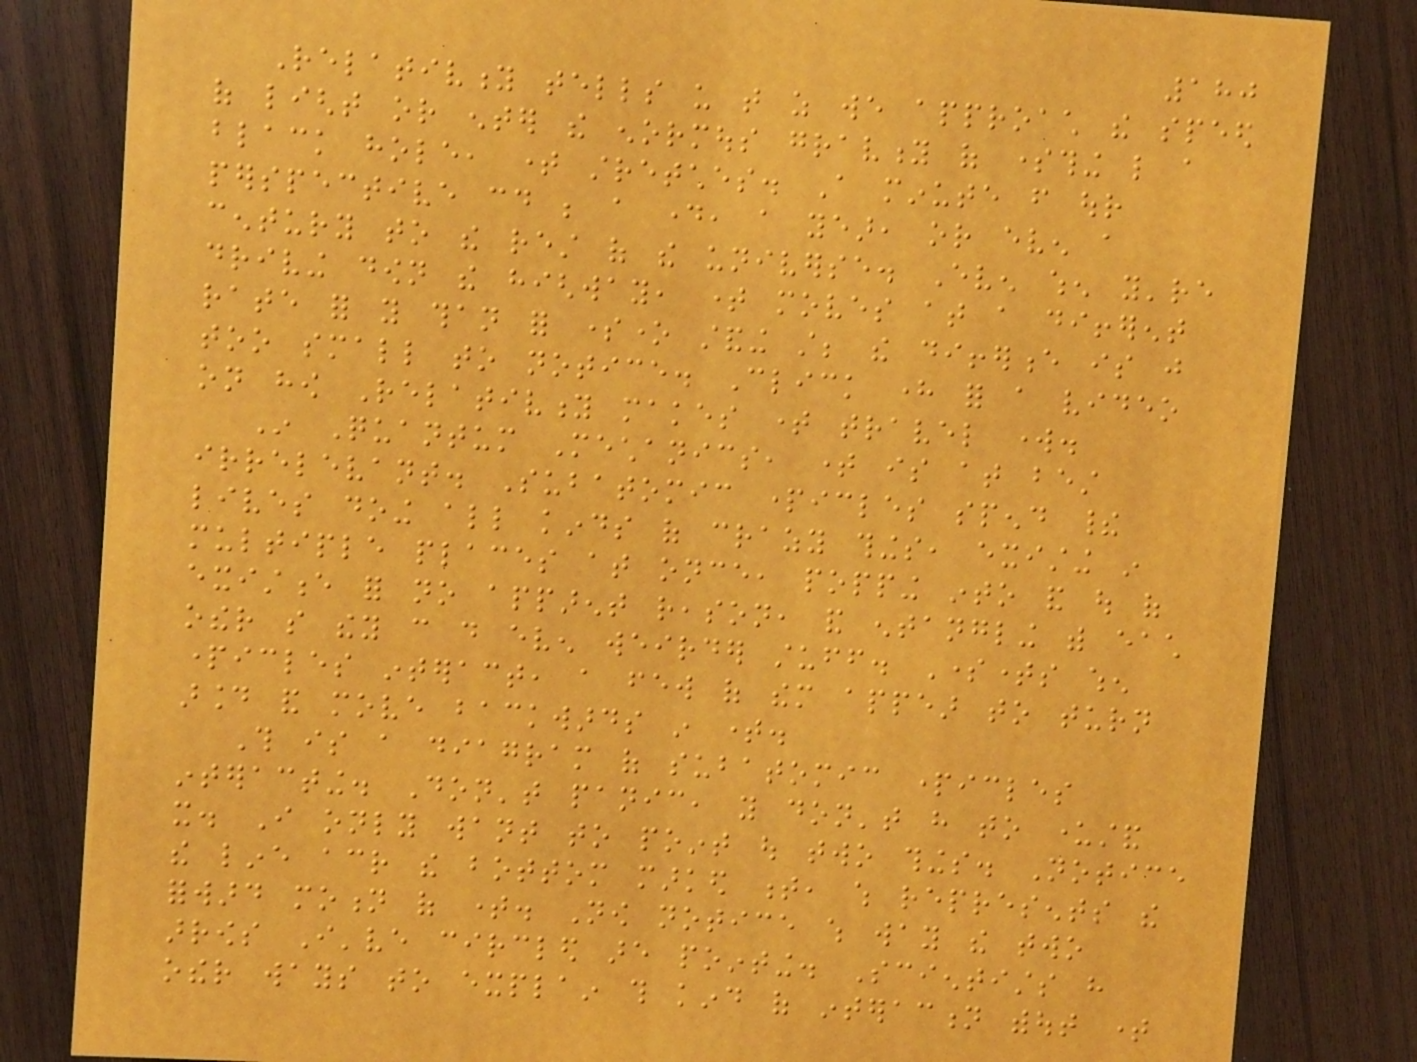180
Relativity tells us that as we approach the speed
of light or enter the enormous gravity of something like a
black hole, time stretches. A minute from our
perspective could be a day, a year, or even a
century to the rest of the universe. Even when you're
driving down the highway, time moves at a different
rate for you than for someone standing still; the difference is just
too small to notice. Click here for a video
on how Relativity makes time travel work.
In Quantum Mechanics, time is at best
irrelevant. Subatomic particles spend their
lives doing all kinds of crazy things, existing in
multiple places at once, popping into and out of
existence for no apparent reason, and entangling with each
other so they can do even weirder stuff. Sometimes when
particles interact, a few of them appear to turn
around and move backwards in time.
This is a diagram of subatomic particles
interacting. Don't panic, you don't have to understand
it. I only want to point out two things. Notice
the line across the bottom marked t, which represents the
forward motion of time. Now notice which way the two
arrows I've circled are pointing. Scientists have
other ways to explain this kind of interaction without time
